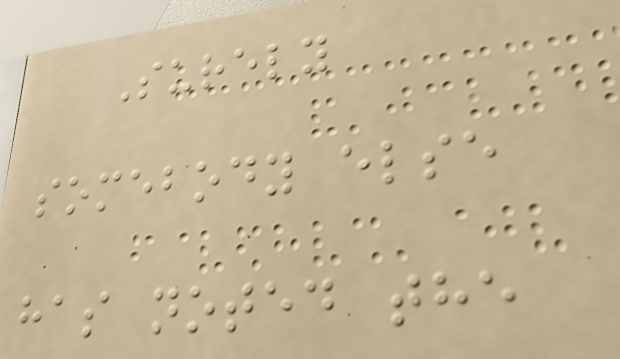Surely
somebody else
has noted the
